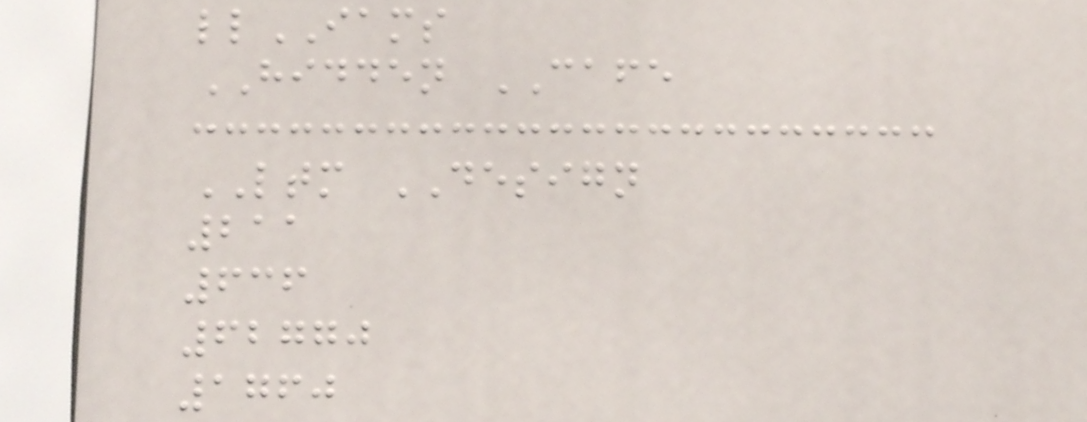llIAMS
HIDDEN CAFE
LTM DESIGN
211
636
62770
1760
